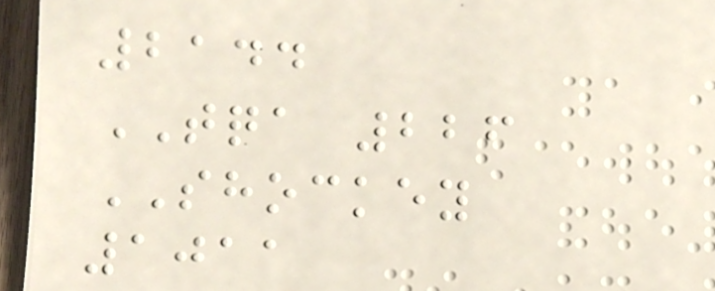2144
TQA 226
SHOCKEY
1011
